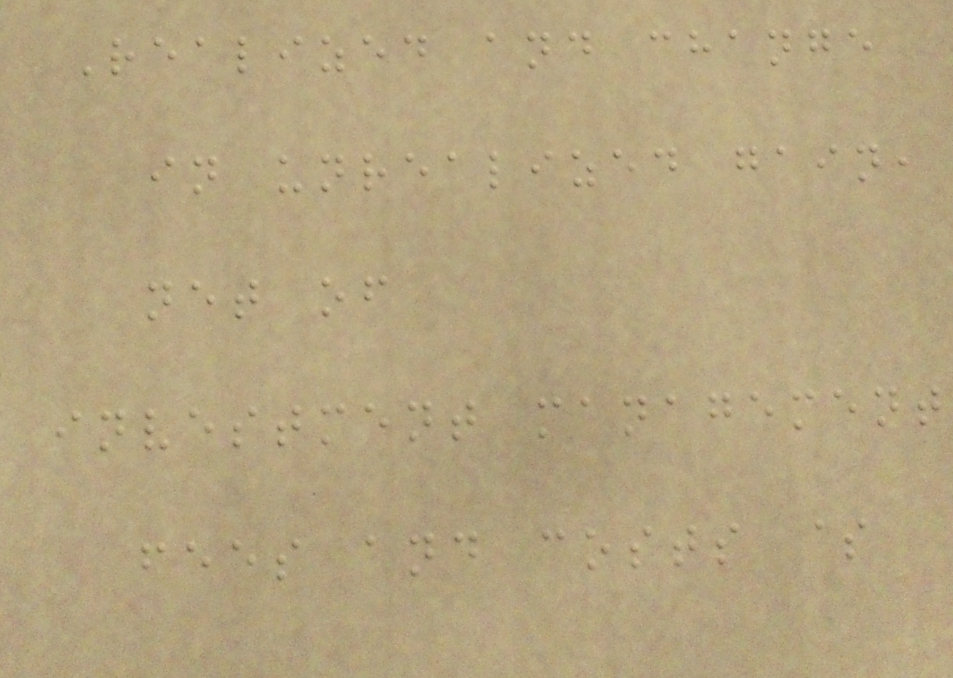Realized and change
in unrealized gain,
net of
investment management
fees and costs $
